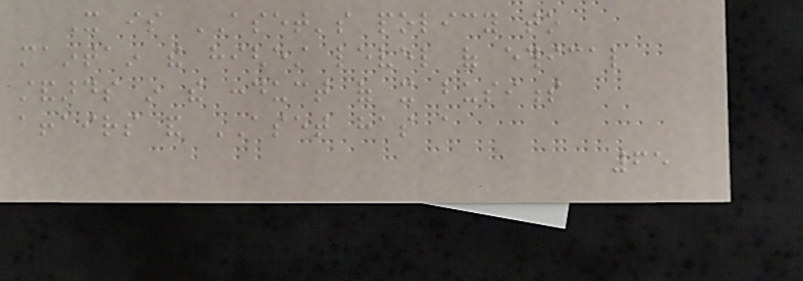It is ASET's policy to
maintain the highest level of ethical
standards in the conduct of it business
affairs and ASET has a
65
